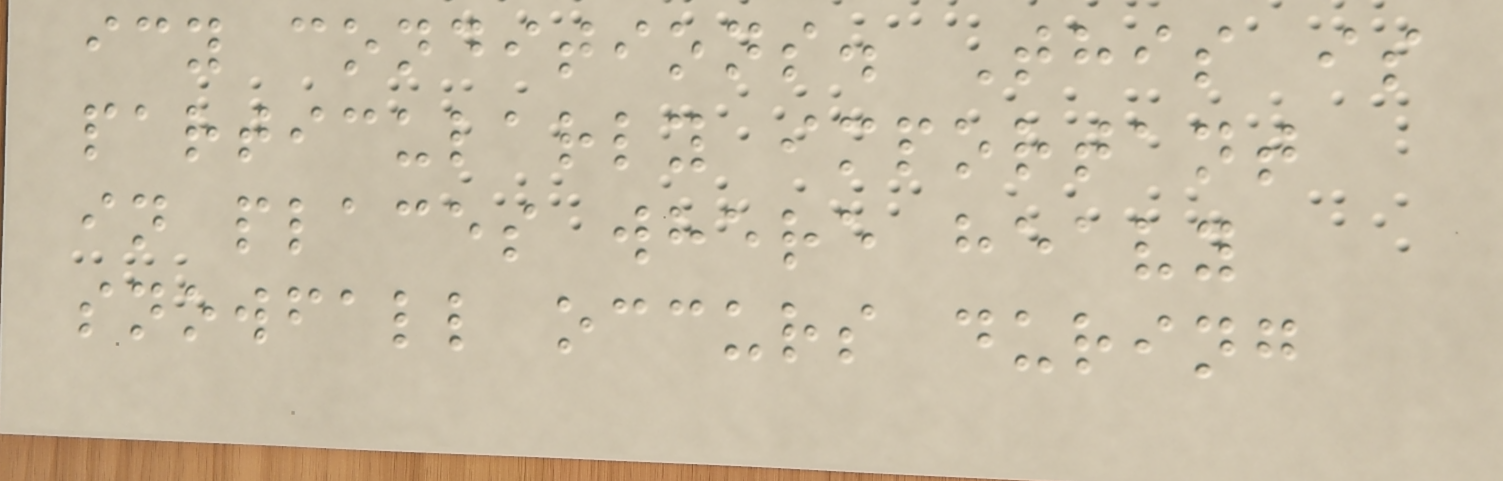icy conditions. This is
particularly important
in places where heavy
snowfall occurs during
